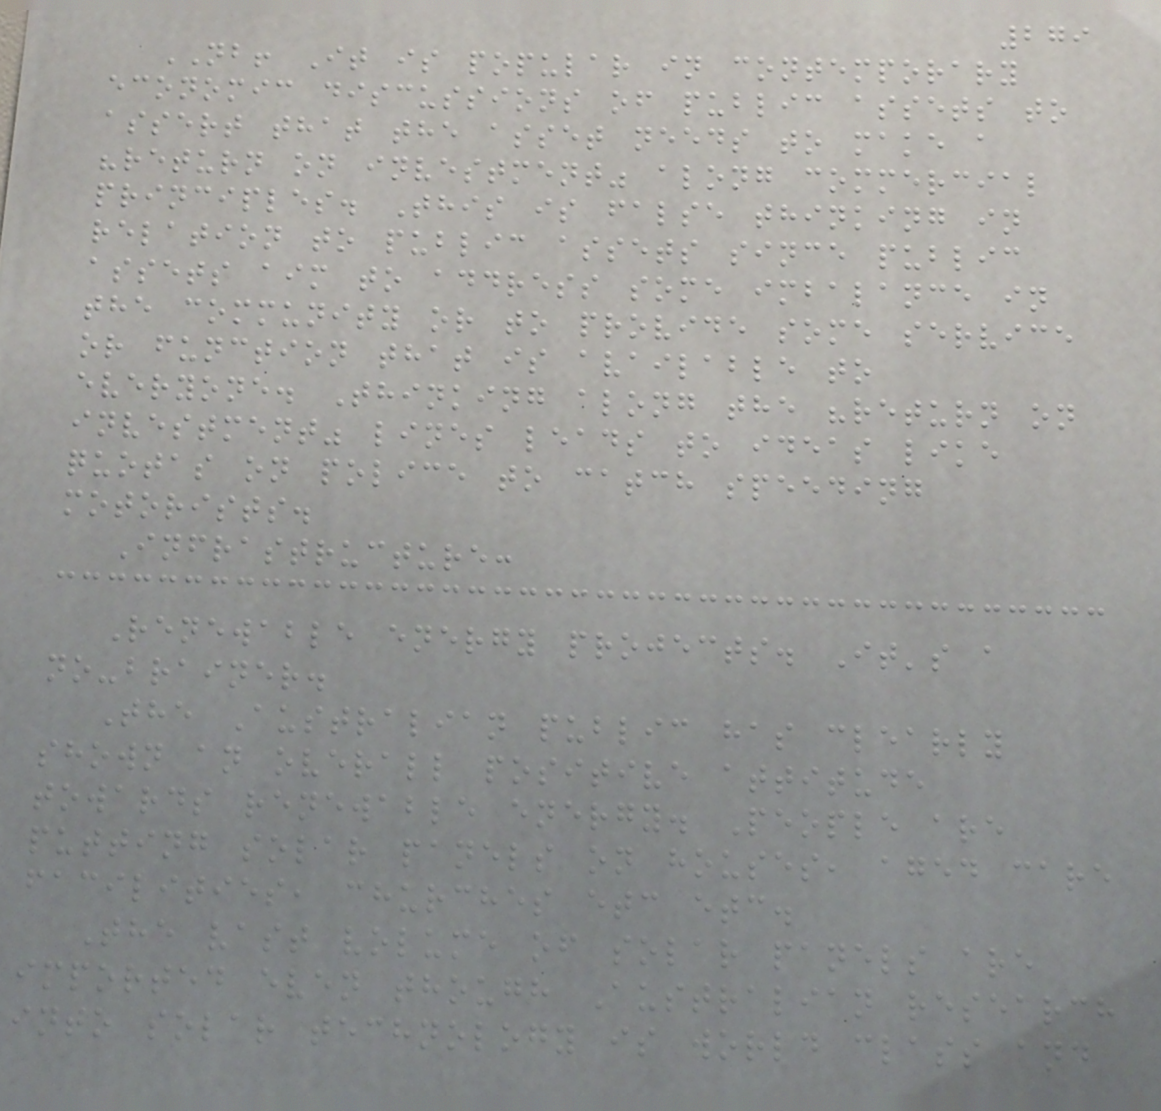279
NB! It is popular in contemporary
economic discussions of public assets to
assert that the asset needs to make a
"return on investment" along commercial
principles. This is false thinking in
relation to public assets since public
assets aim to address some imbalance in
the community or to provide some service
or function that is available to
everyone. Thinking along the "return on
investment" lines leads to ideas like
quotas on police to catch speeding
motorists.
Infrastructure:
Renewable energy projects. It's a
no-brainer.
The Australian public has clearly
shown an overall positive attitude
towards renewable energy. People are
putting solar panels on houses, aged care
facilities, churches etc etc.
The vast volume of solar panels are
imported even though Australian research
into solar technology is world class and
